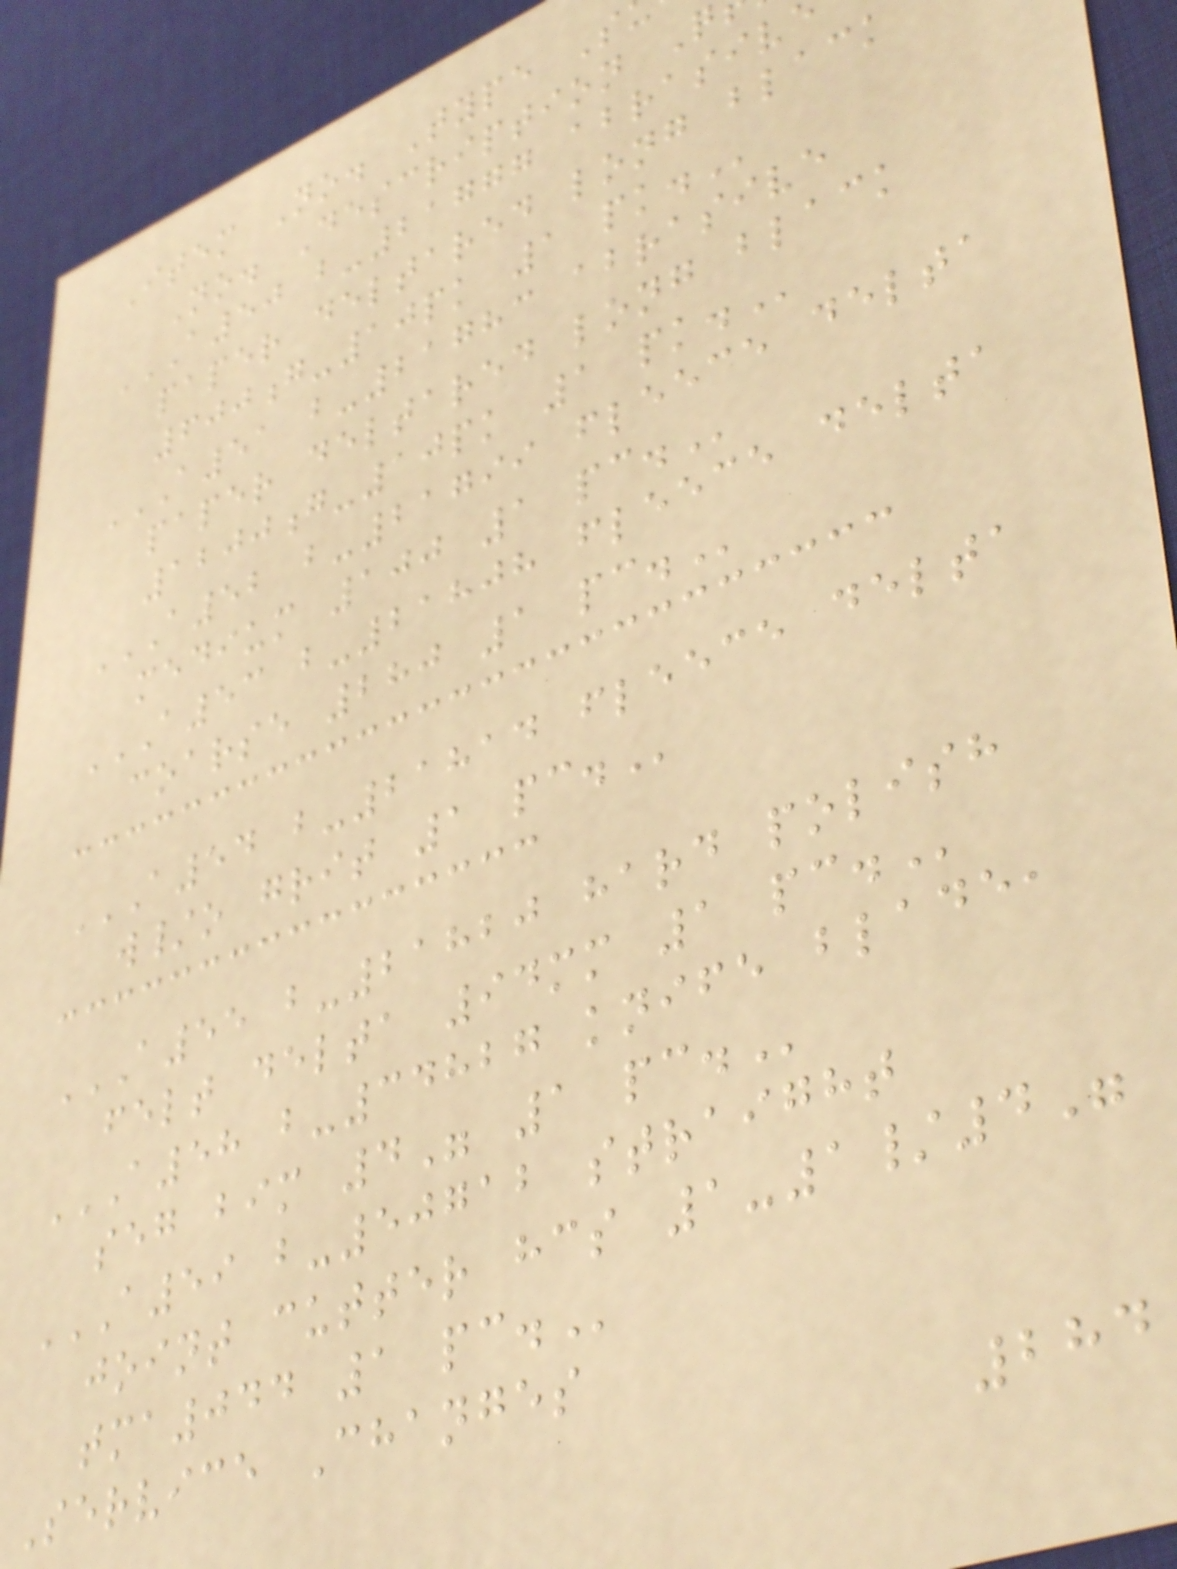Item No. Type S
No. Description Q
paper deltared long black
600g-10pk 1
A51 B-21783 ABRASIVE
paper deltared long black
1200g-10pk 1
A52 B-21799 FLEECE DELTA
medium 100 1
A53 B-21808 FLEECE DELTA
coarse 280 1
A54 B-21814 FLEECE DELTA
w/o grit 1
A55 B-21820 HARD POLISH
felt delta 94mm 1
A58 B-34827 KNIFE BLADE,
seg bim 4" 1
A59 B-50712 STRAIGHT
joint cutter hcs 1-1/4"
tma044 1
Service Changes
284
